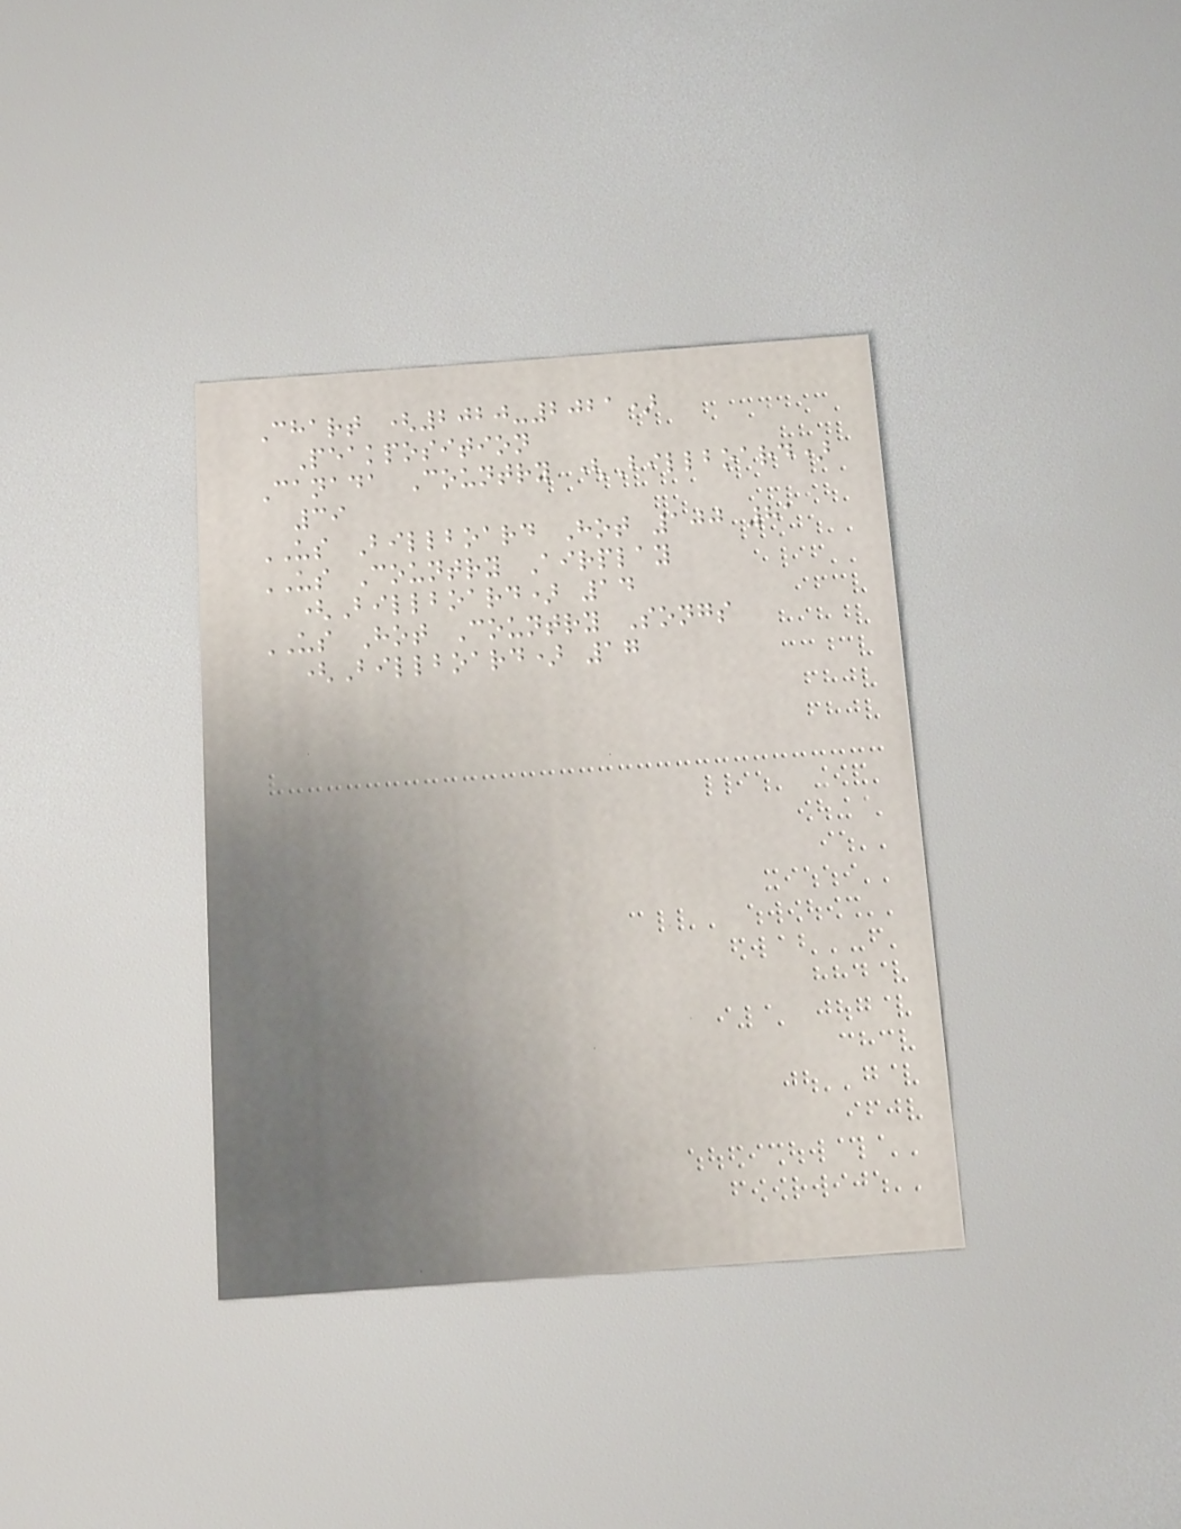Chart (2020-2021)
Peakposition
Canada Country (Billboard)
39
US Billboard Hot 100 81
US Country Airplay
(Billboard) 14
US Hot Country Songs
(Billboard) 17
